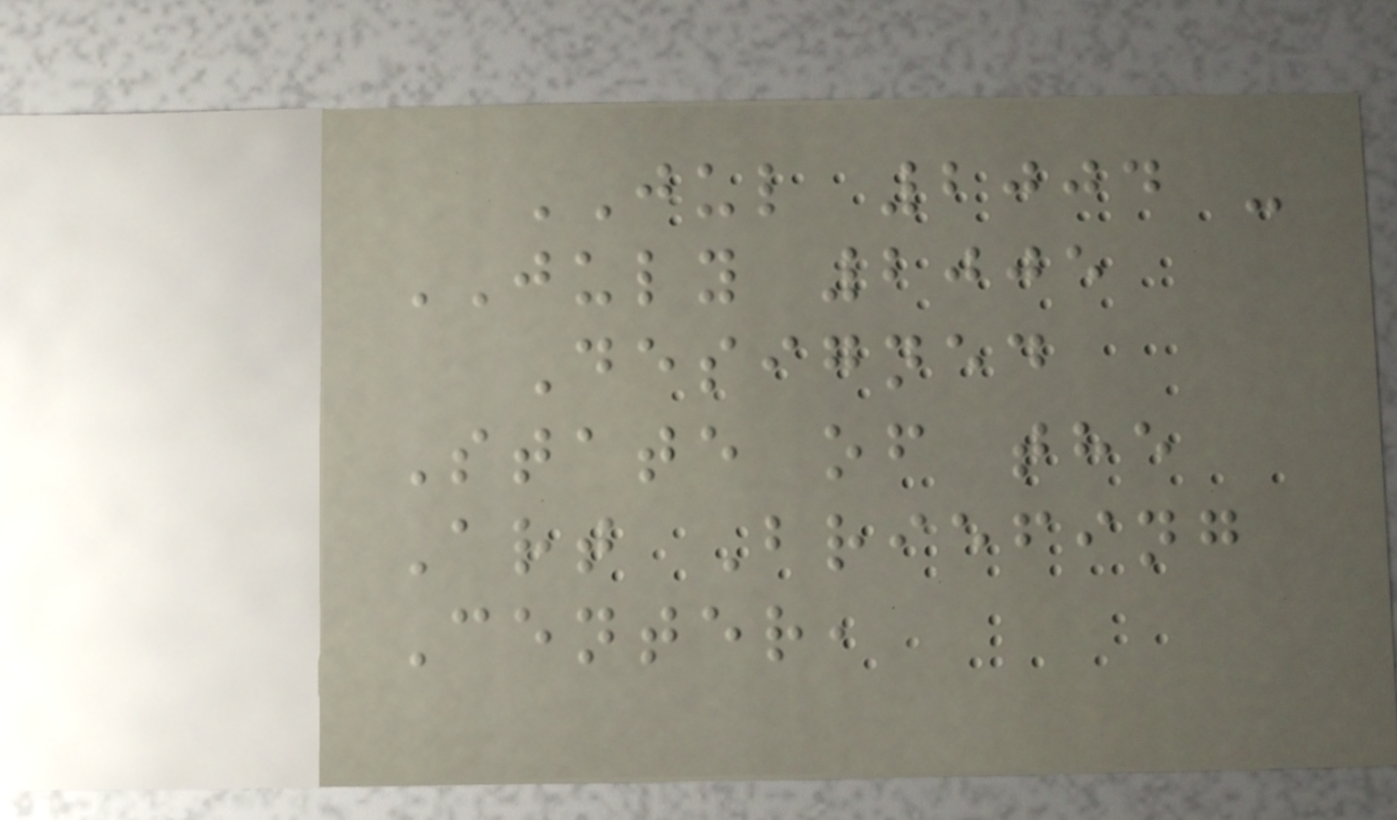JUL 2004 -
JULY 2005
Designed
State of the
Art Briefing
Center,
